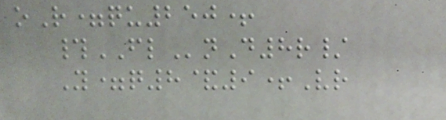oR=qu250+
#FLnD8r/
Y=q8&9+Vr
